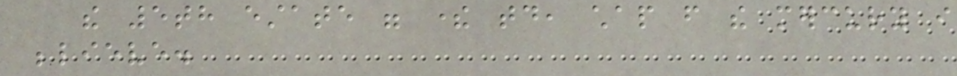the 5th estate were there today, chap from the mercury i
believe.
